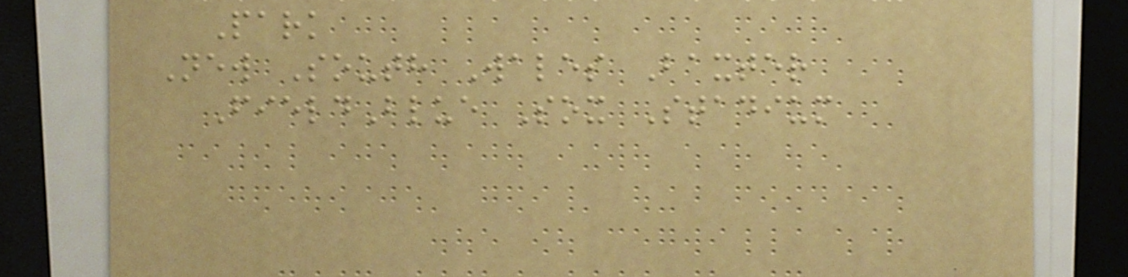Park
New South Wales Baxter
FieldBlue Sox Stadium
